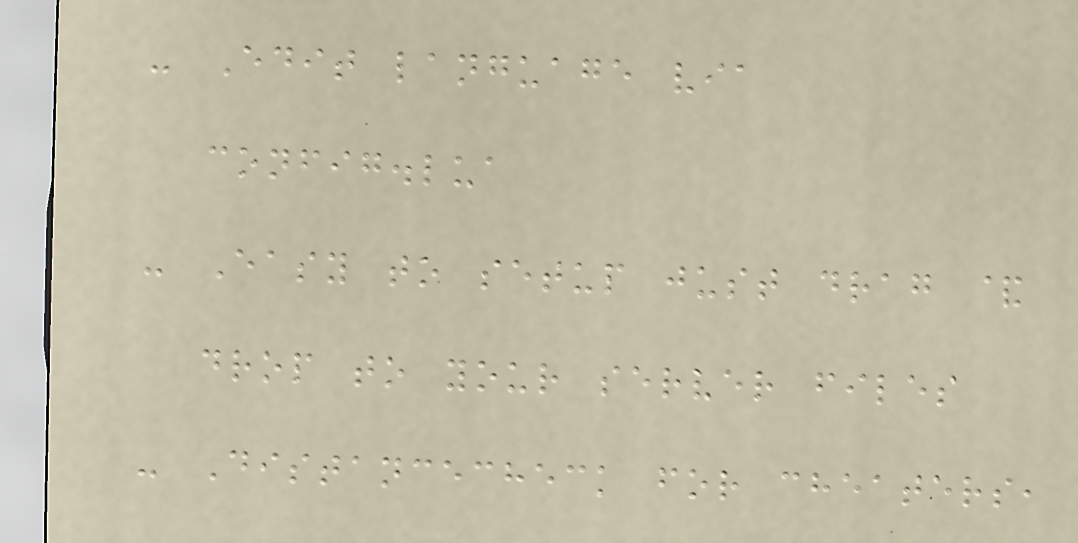- Edit language via
config.lua
- Easy to setup just drag &
drop to your server files
- Distancecheck for cheaters,
